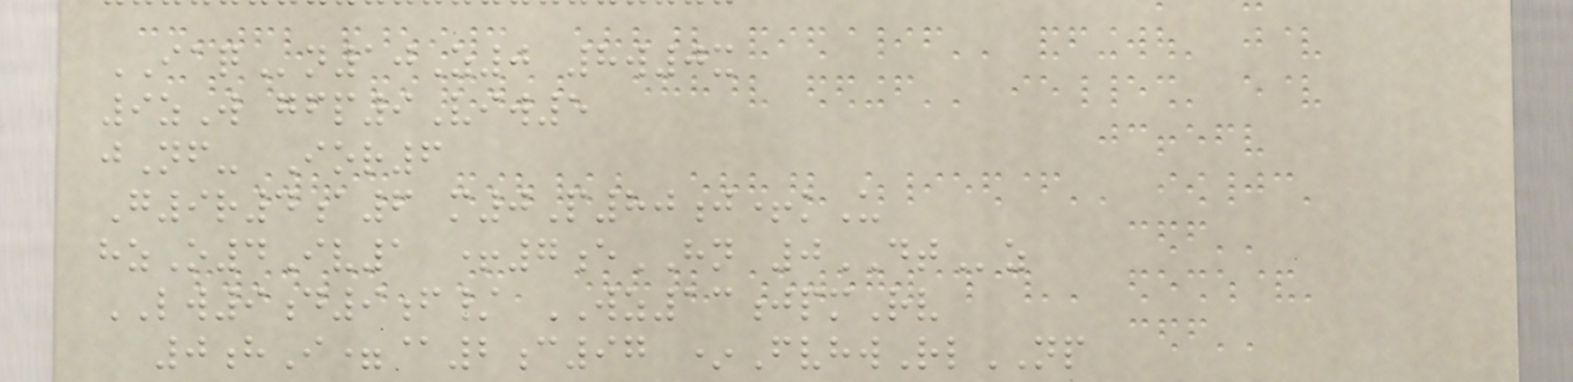IAQn10Z0 8w0x
9zW gfp9Viw5
jNf- Ior6
G9r4a6 m0P80j+kU
hzO4Iv1 +7eHN 0DTz
LW9d9f/ WZ13jpmRv
0hI=@2c97 *FvhwRlNP
